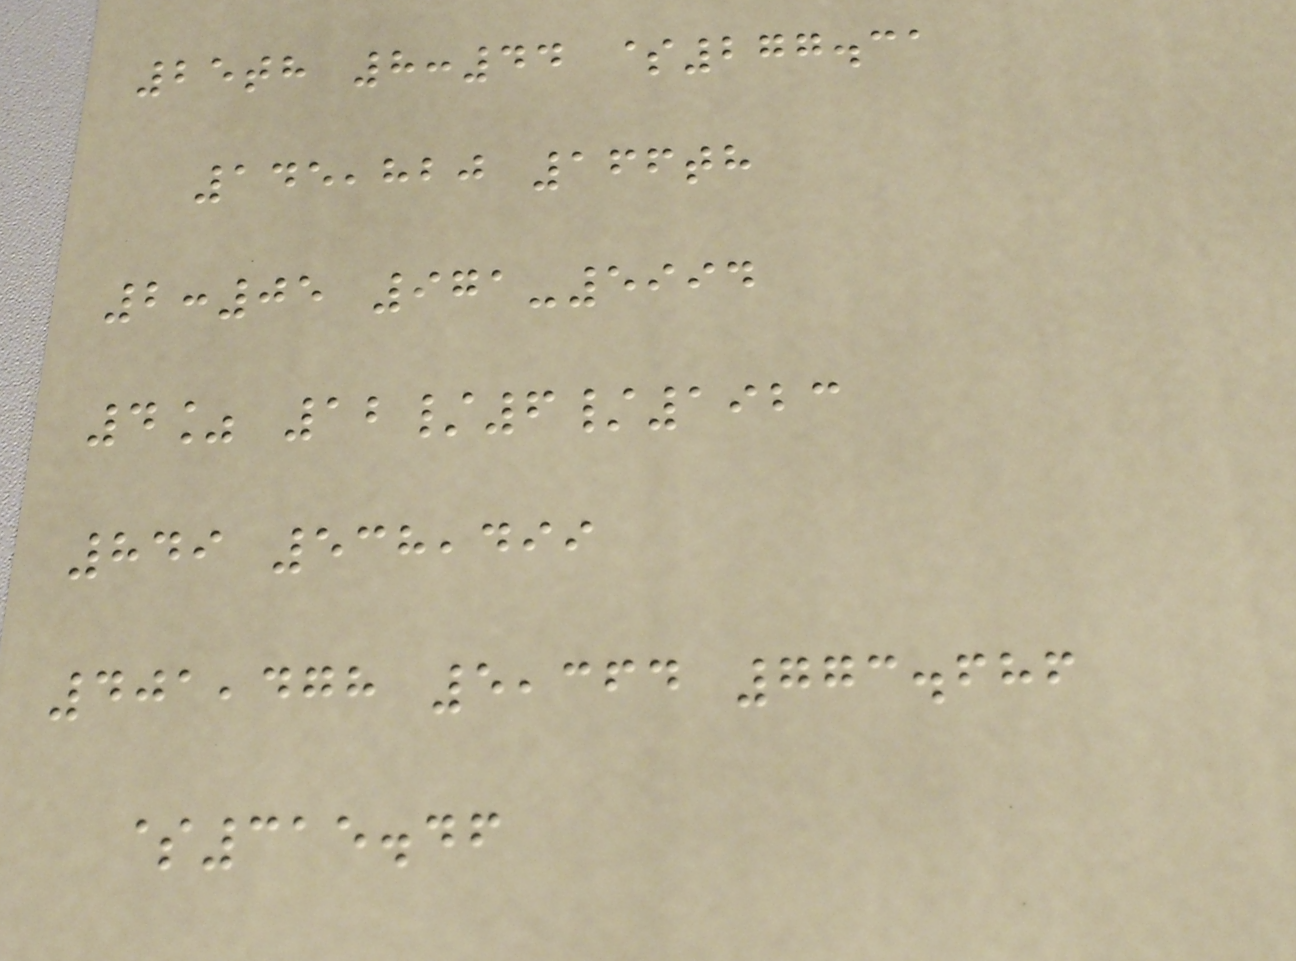25th 8:44 $277.31
145,820 166th
2:05 971-5994
4% 12/6/1923
849 538,499
401,478 5,364 773.686
$315.46
